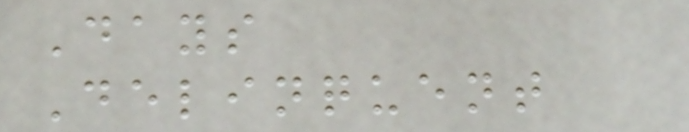Days
Delinquent
